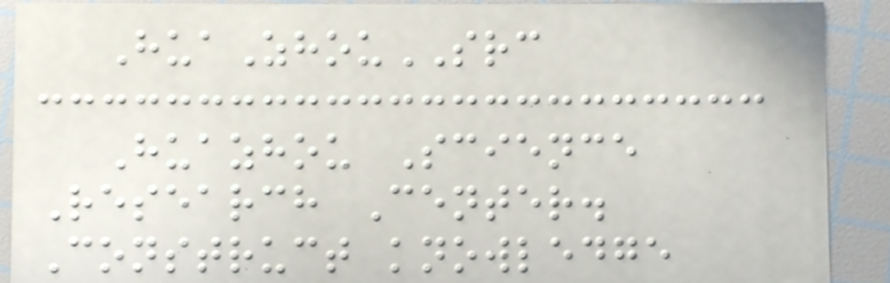HuaZhouSRC
Huazhou Science
Research Center.
Construct knowledge
